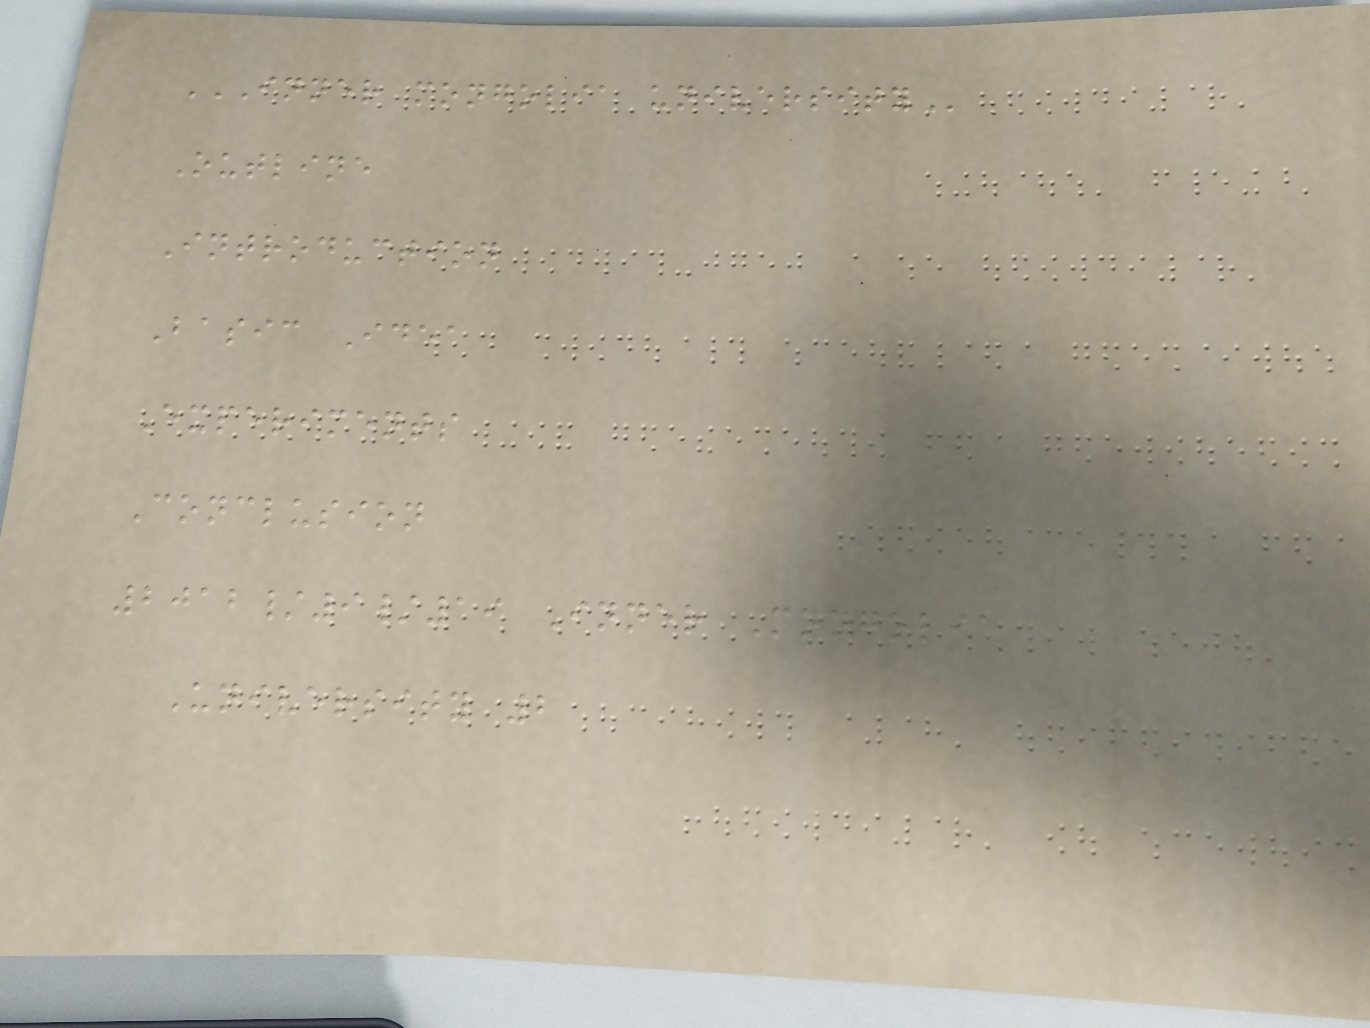INNER MONGOLIA UNIVERSITY
Outline
Introduction
Basic Idea
Experiments
Conclusion
2012/9/19 Inner Mongolia
University 2
